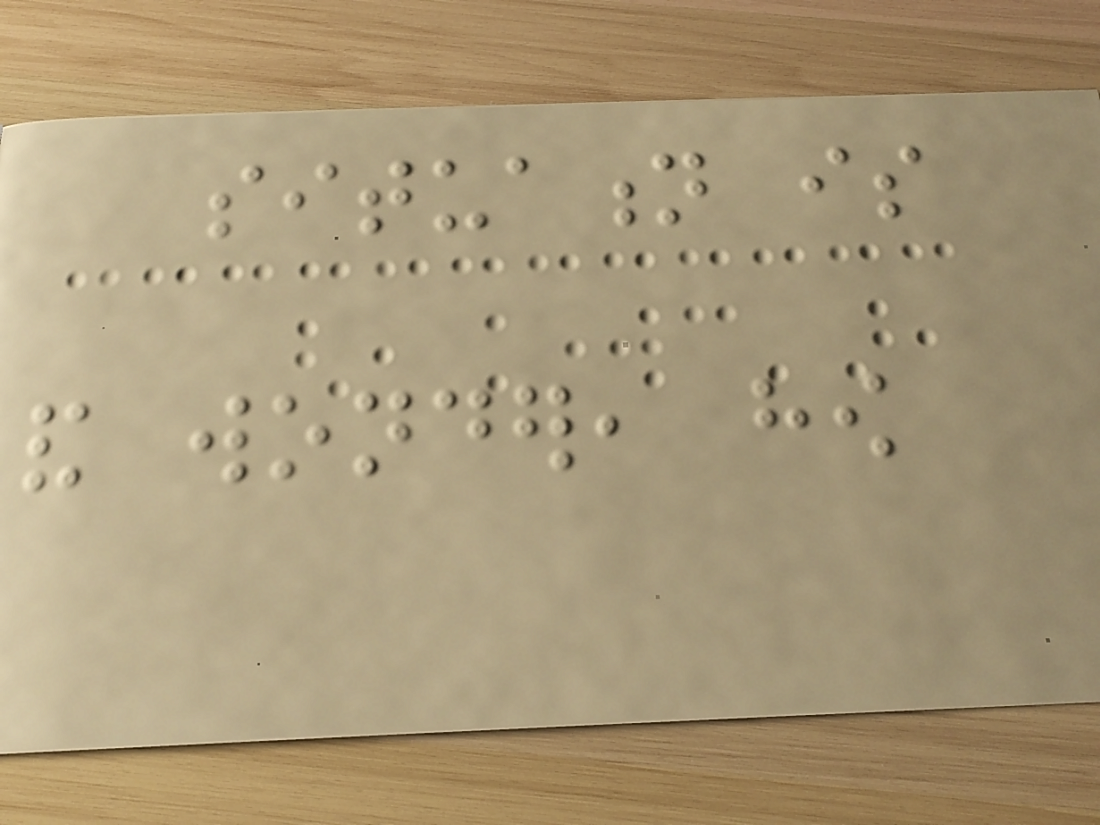situation is
and wonder, how
